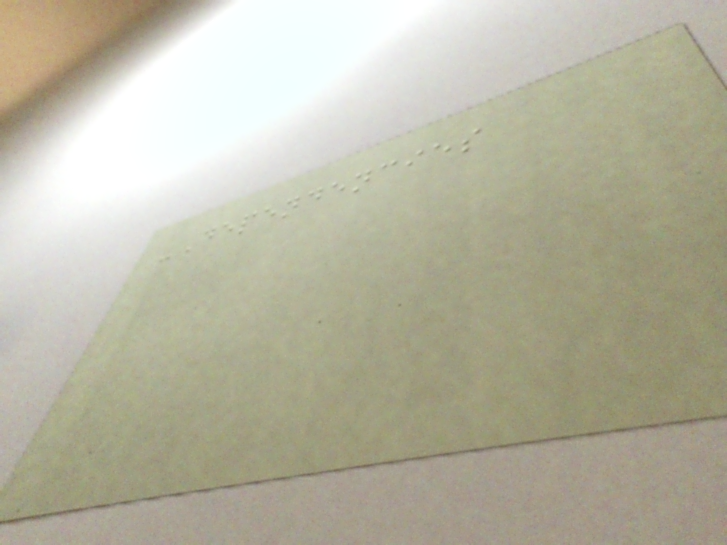-Dependencies
